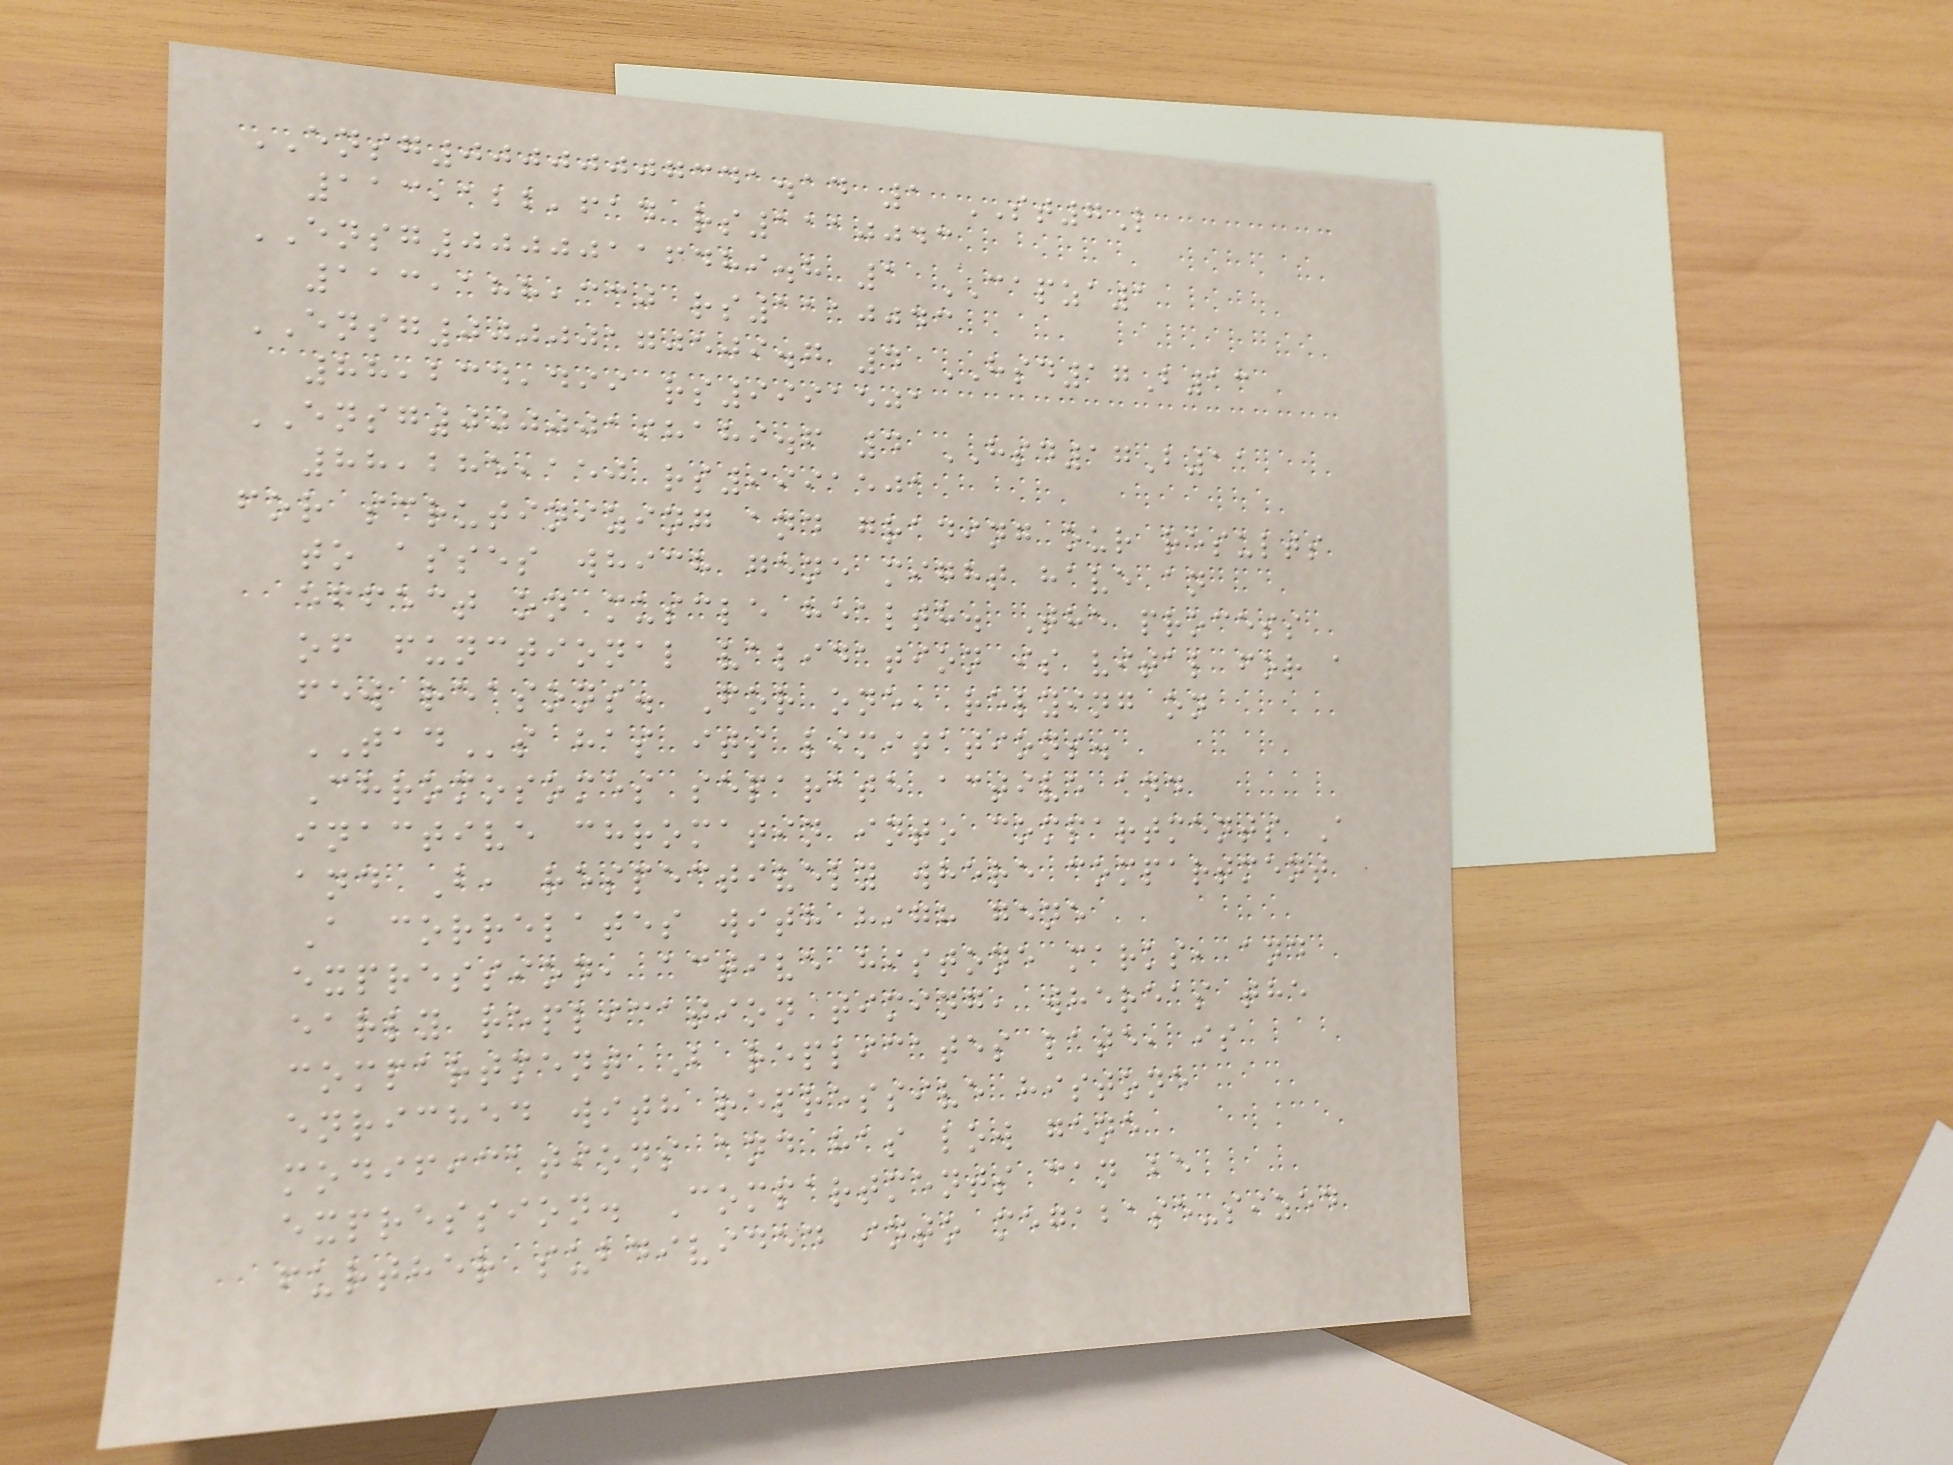ENSG00000007341.14 1 ST7L
113,122,614 rs1110043
ENSG00000116489.8 1 CAPZA1
113,188,330 rs1110043
ENSG00000170509.7 4 HSD17B13
88,234,499 rs9991501
ENSG00000198189.6 4 HSD17B11
88,285,150 rs9991501
for scrutinizing and grading our results
to asses which gene might have an
effect on muscle health. The process
of functional validation is vital for a
few reasons. For one, relying on
TADs has its limitations.
Chromosomes separate active and
inactive chromatin into compartments A
and B, respectively where compartment
A correlates with high gene
expression, active histone marks, and
early replication timing, whereas the
compartment B replicates late, is
enriched with repressive histone
modifications and has low gene
expression. Compartments can be
further subdivided into megabase-sized
